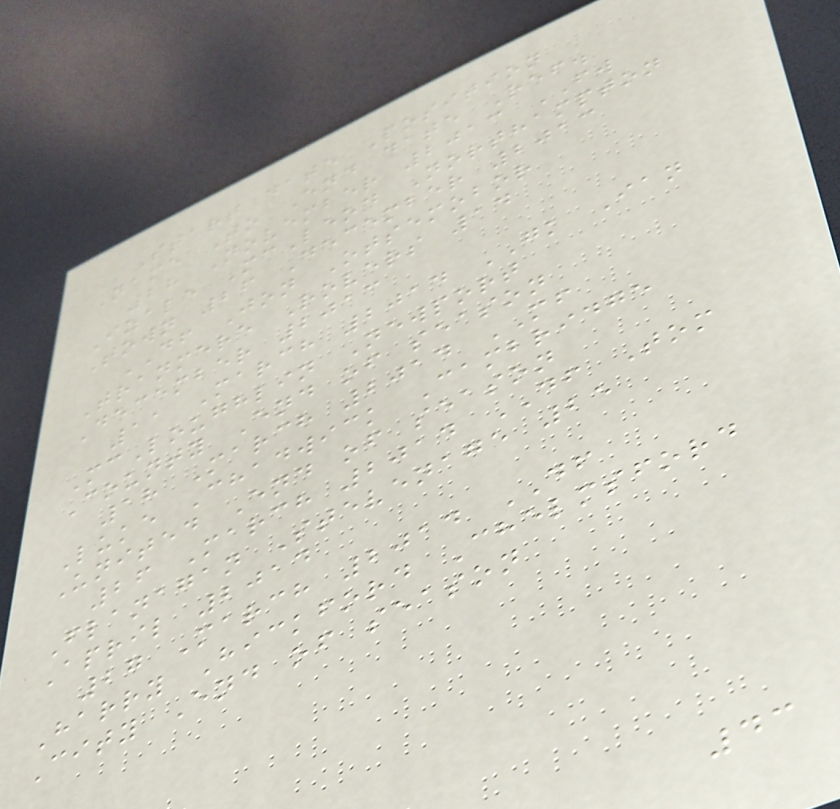Start date Position
Name To End date Ref.
28 November 2013 FW
Izale McLeod Northampton
Town 26 December 2013
DF Jon Otsemobor
Tranmere Rovers 14
December 2013
11 March 2014 GK Ian
McLoughlin Newport
County End of season
18 March 2014 MF
Luke Chadwick Cambridge
United End of season
26 March 2014 DF Tom
Flanagan Stevenage 25
April 2014
27 March 2014 DF
Harry Hickford Chelmsford
City End of season
43
